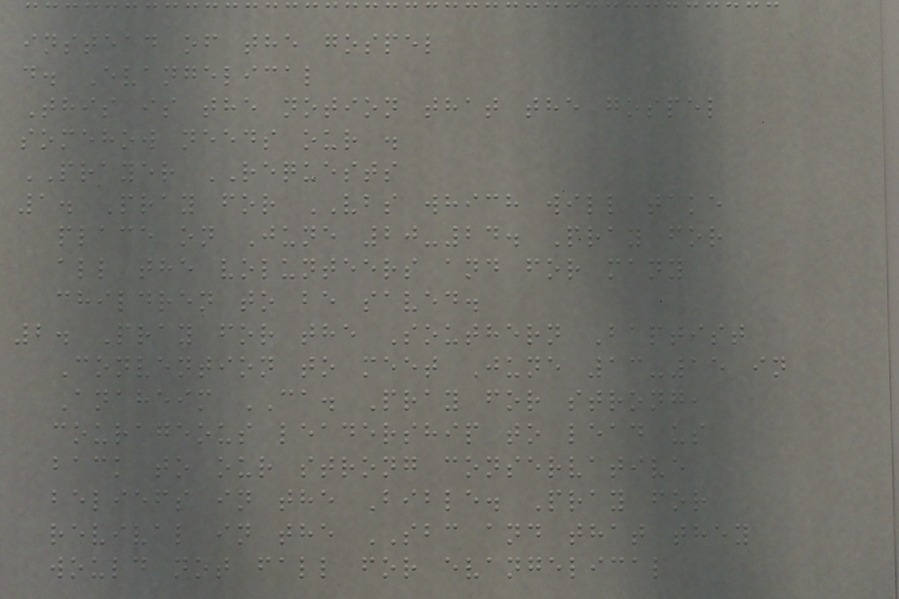instead of the gospel
d. Evangelical
This is the notion that the gospel
somehow needs our .
PRAYER REQUESTS
1. Pray for VBS which will take
place on June 20-24. Pray for
all the volunteers and for many
children to be saved.
2. Pray for the Southern Baptist
Convention to meet June 13-15 in
Anaheim CA. Pray for strong,
courageous leadership to lead us
back to our strong conservative
beliefs in the Bible. Pray for
revival in the SBC and that they
would not fall for evangelical
